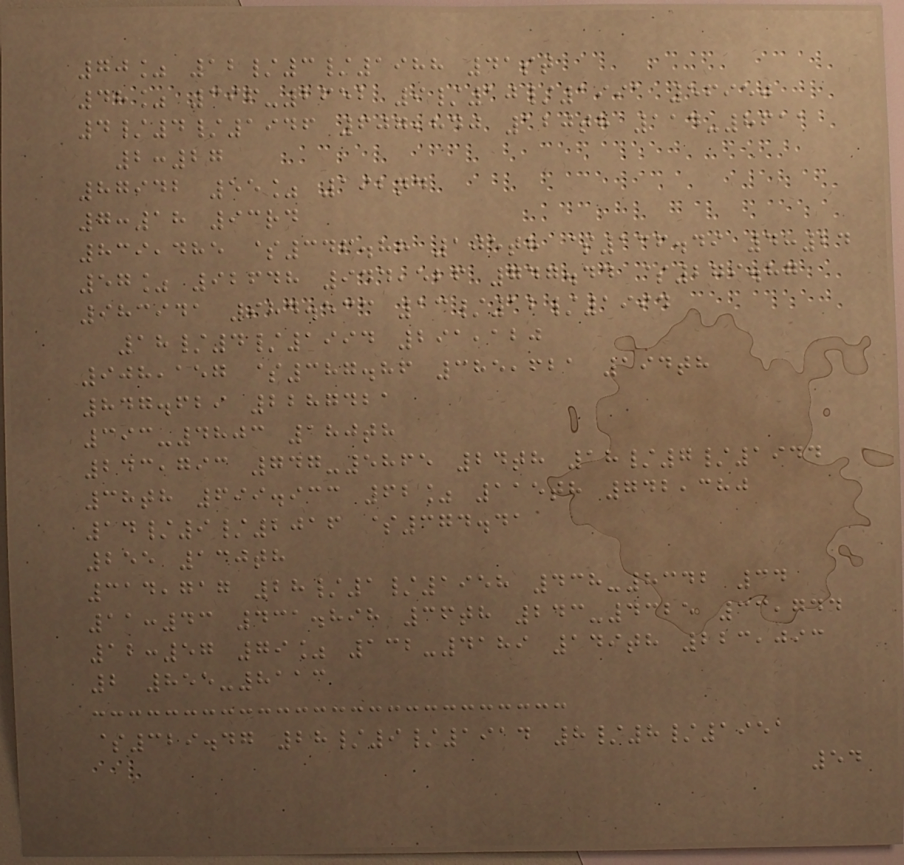70% 12/3/1988 41st
48% 396-2652 9/10/1991 56950
4/4/1946 607,840 120th 114-8611
2:27
87942 55% 192nd
7:18 93rd
839,485 $346.88 105th $136.49 4:24
57% 92648 944,526 747.44 $279.87
983941 984.533 13/12/1994
18/4/1994 291,120
908,157 $387.86 385,621 194th
847.629 2287421
393-4803 180th
243,793 747-5865 24th 18/7/1944
38th 699.933 62% 115th 742,380
14/9/2016 $374.41
255 130th
314,717 28/1/1958 438-8342 34
11:43 431.898 36th 243-4325 33,744
12:57 79% 132-4189 149th 223,093
2 855-8113
$329.47 28/9/1914 8/8/1951
54
